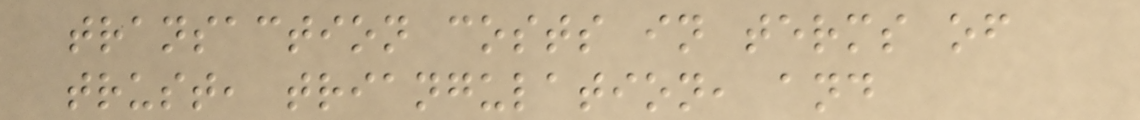transaction costs in terms of
trust, triangulation, and
